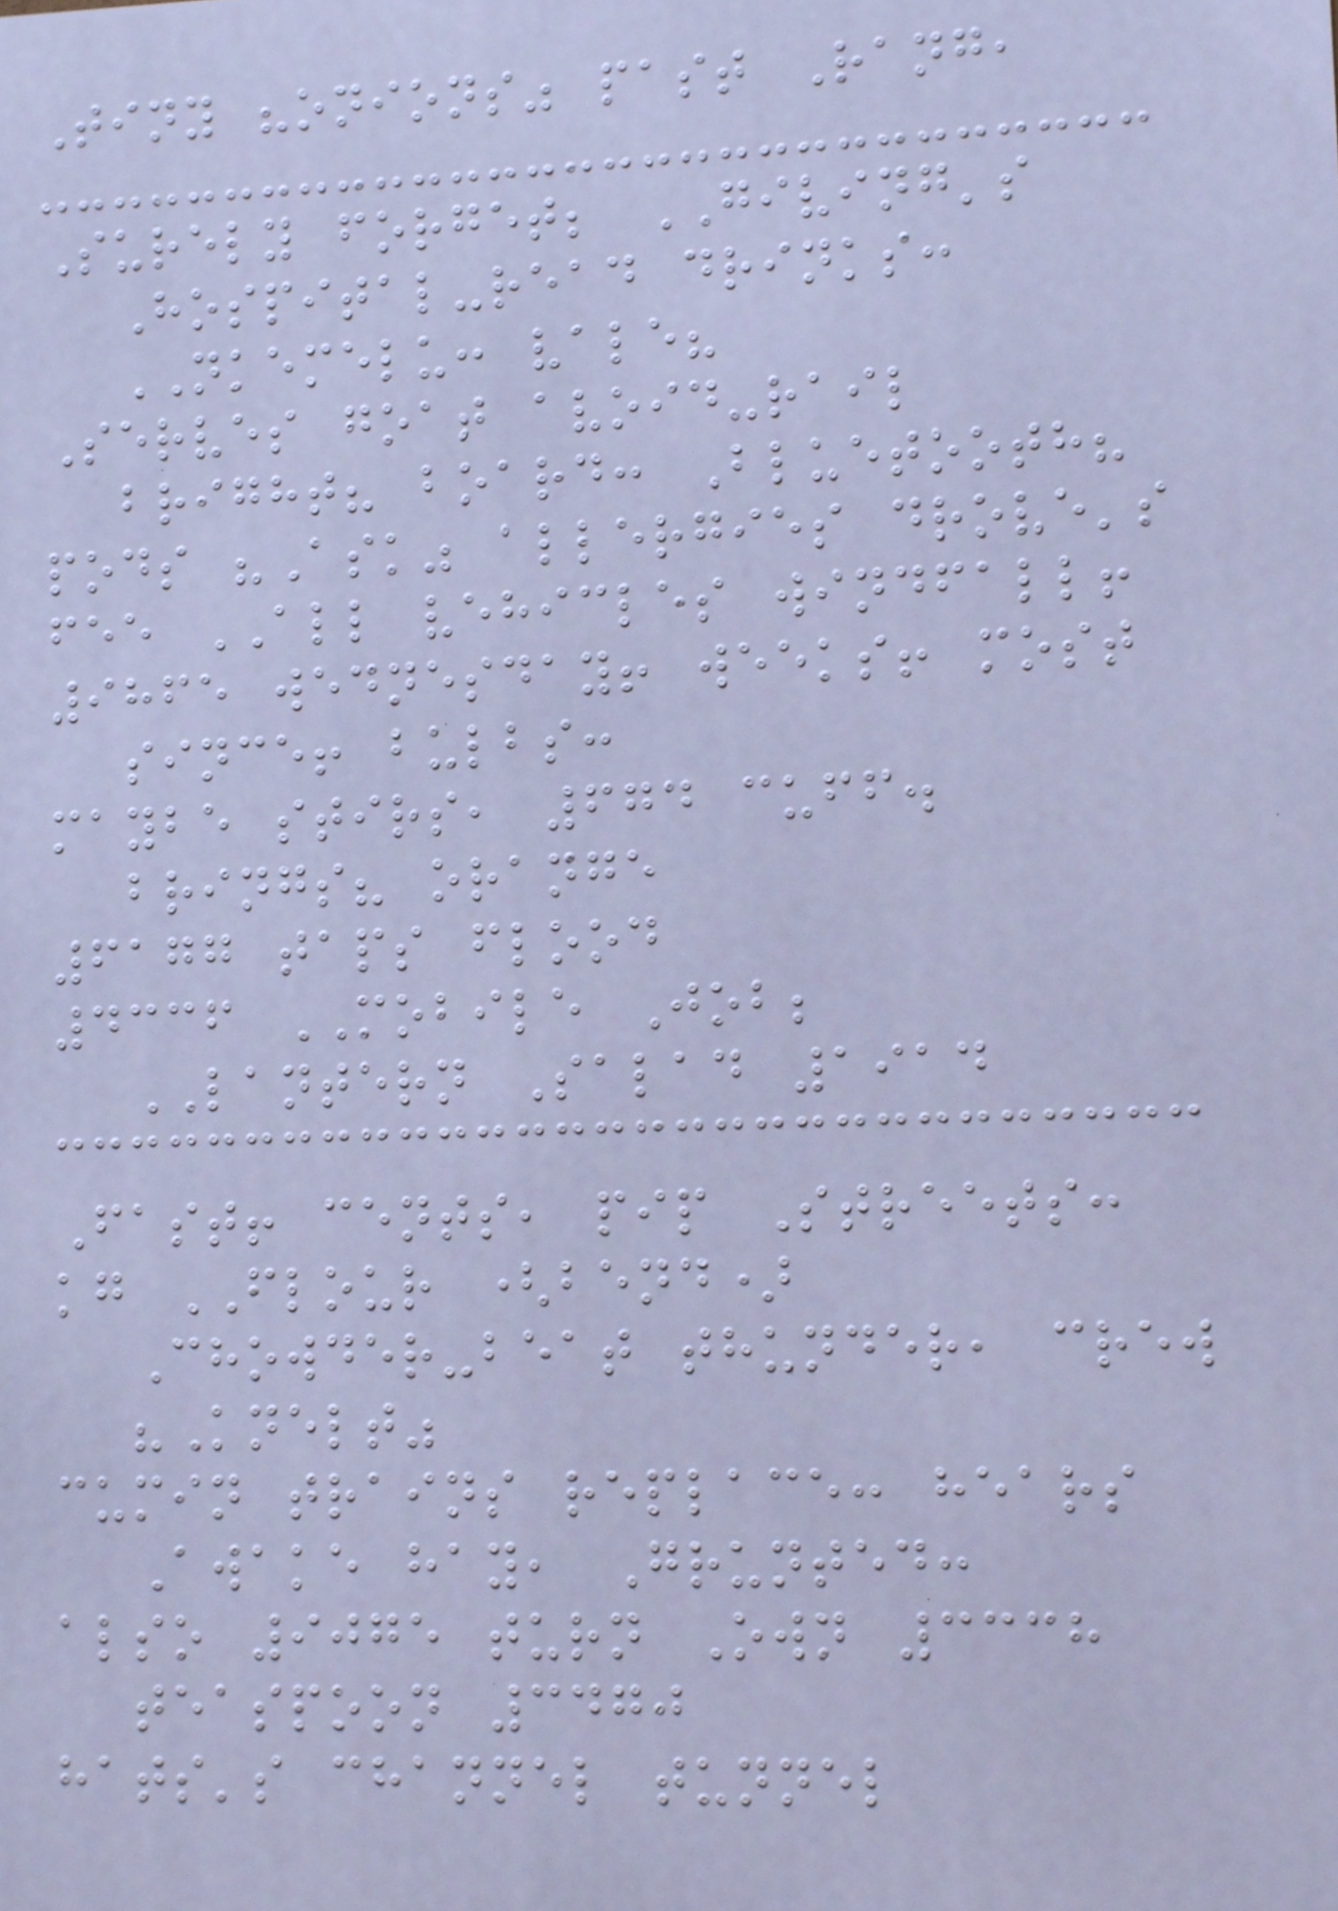Tiny "onions" past Rang,
Surely forget; GIVING's
Hospital-read drinks:
NKEMELU: vale?
Serves goat avoid-rail
bright? board: Bluetooth?
pods "Ask" allergies drove's
fee ALL vehicles windfall!
9865 wednesday! weeks! most
since! bulbs:
maybe stirs, 674 cuff.
brings? orange
6177 taps flood
4336 MOBILE Job;
LANTERN Salad 1914
Fast! cents, pip Streets:
kg FLOUR (bend)
Chowder-beat thunder, crew
"Knelt"
cumin trains replace: hears
Awake hay, Grunted:
also 9075 turn Own 3338
teaspoon 3470
hats's channel tunnel
